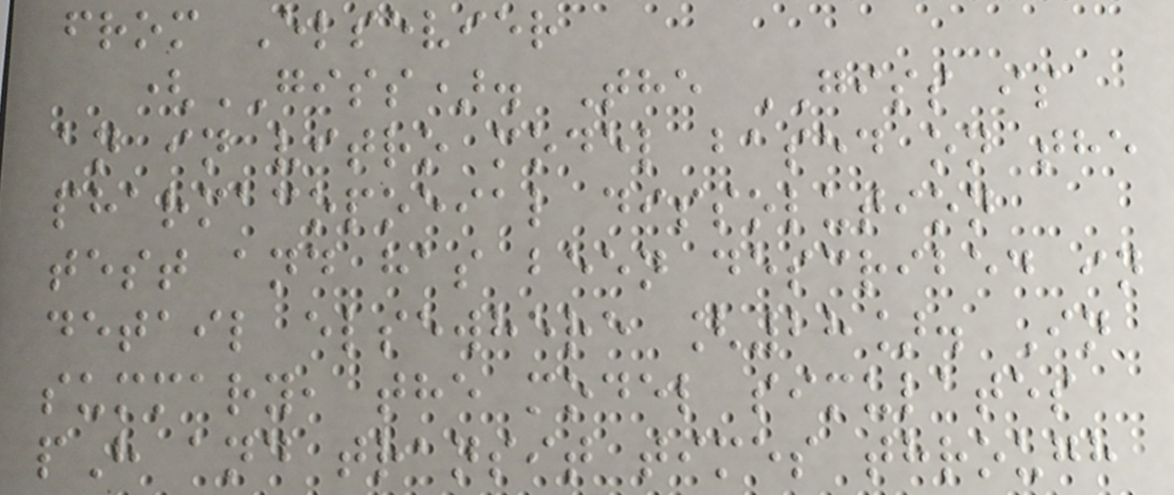from Elsevier
(GISS). The GISS is
an in vitro model based on the
pharmacopoeial dissolution
test and has been described in
detail elsewhere [28]. In
summary, the model simulates
pH and transit times through
